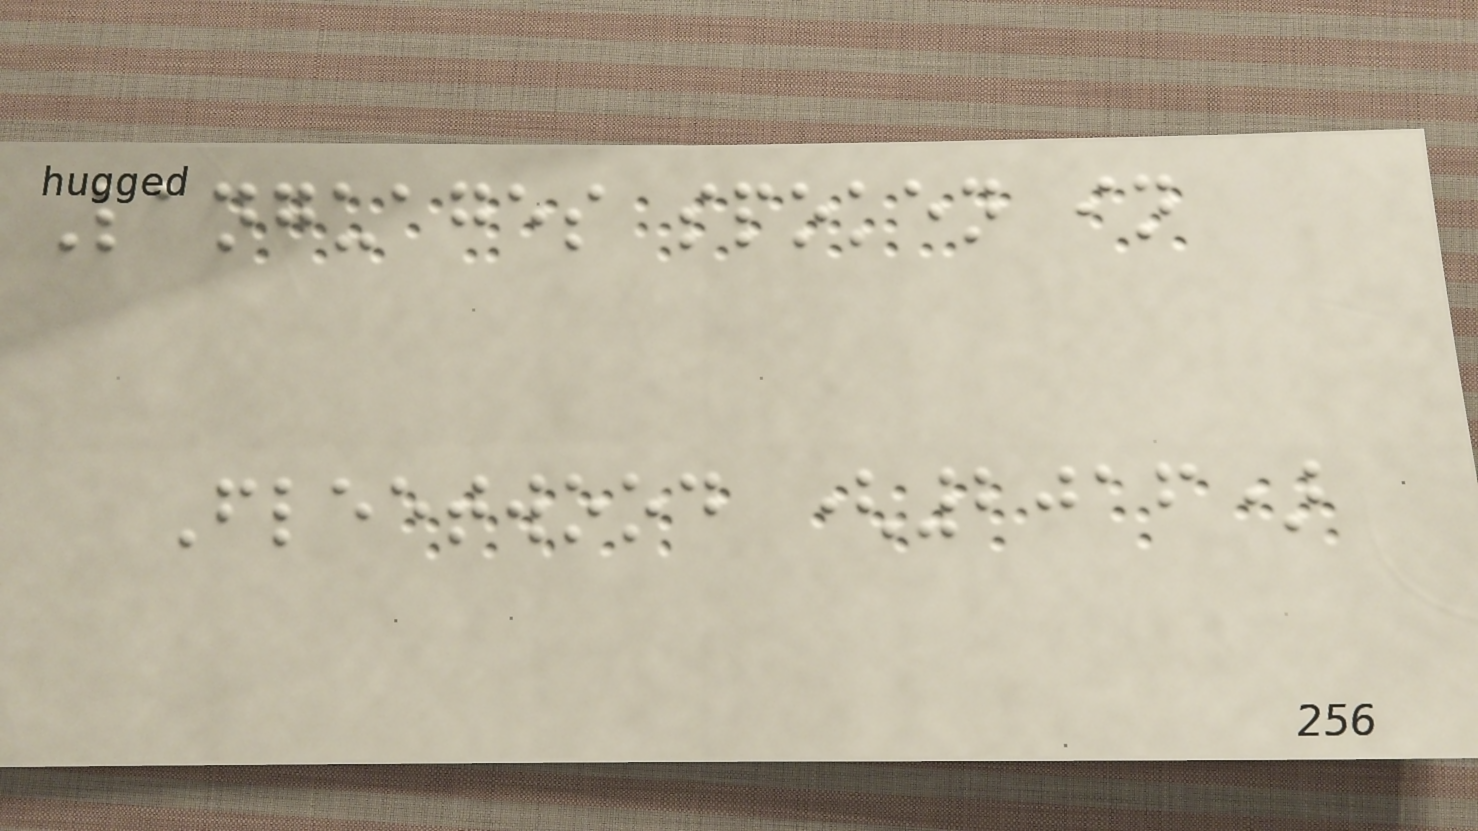Languages spoken in
Fleetwood (2016)
